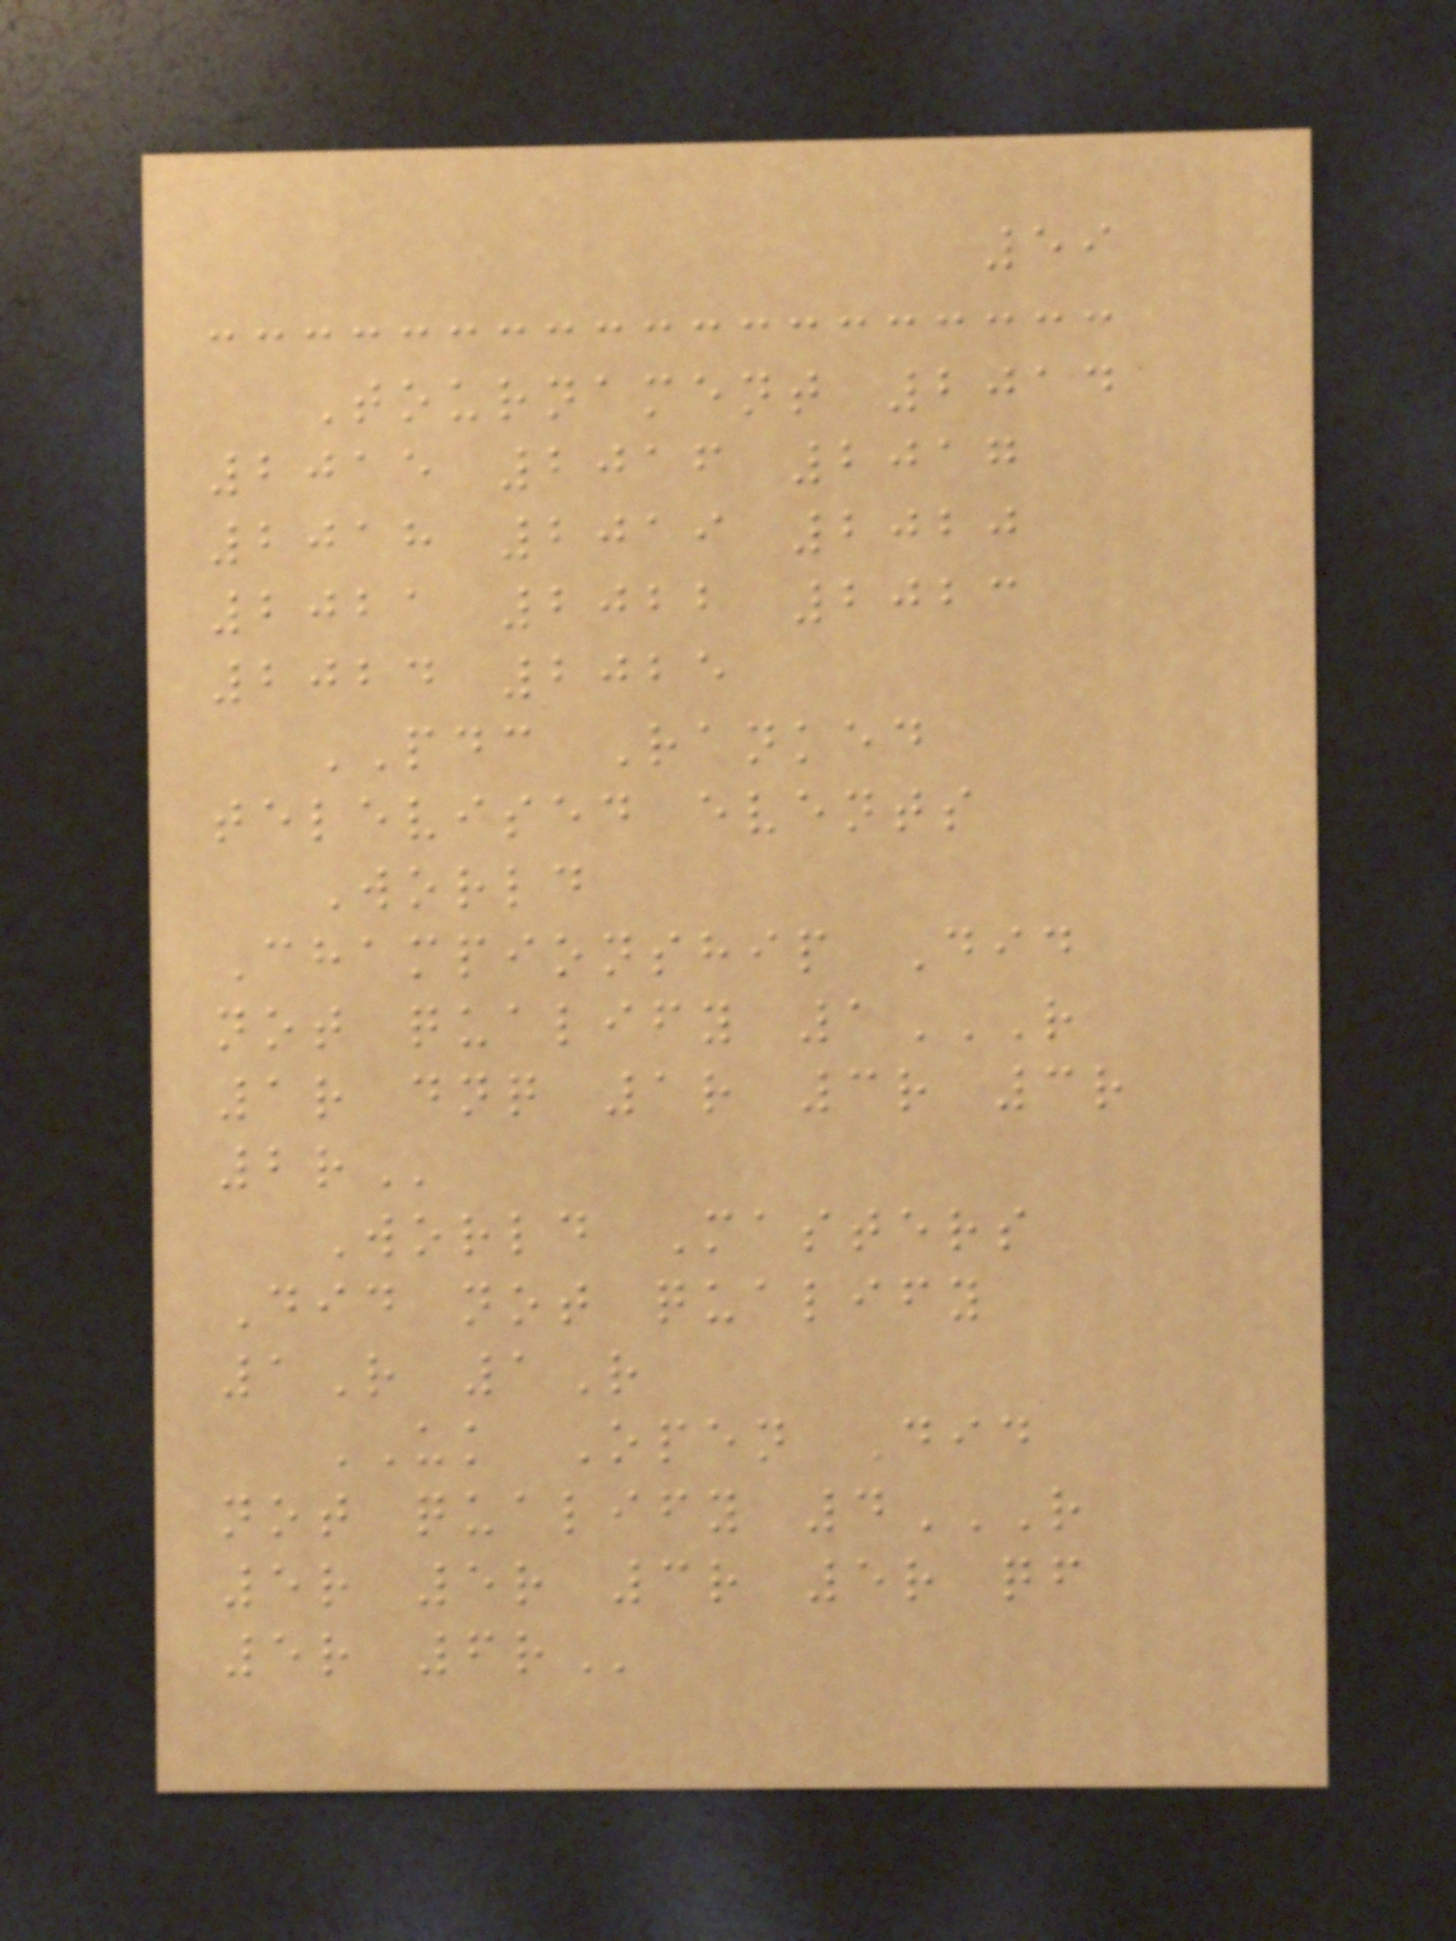59
Tournament 2014
2015 2016 2017
2018 2019 2020
2021 2022 2023
2024 2025
PDC Ranked
televised events
World
Championship Did
not qualify 1R
1R DNQ 1R 3R 3R
2R
World Masters
Did not qualify
1R 1R
UK Open Did
not qualify 4R
5R 5R 3R 5R QF
5R 6R
